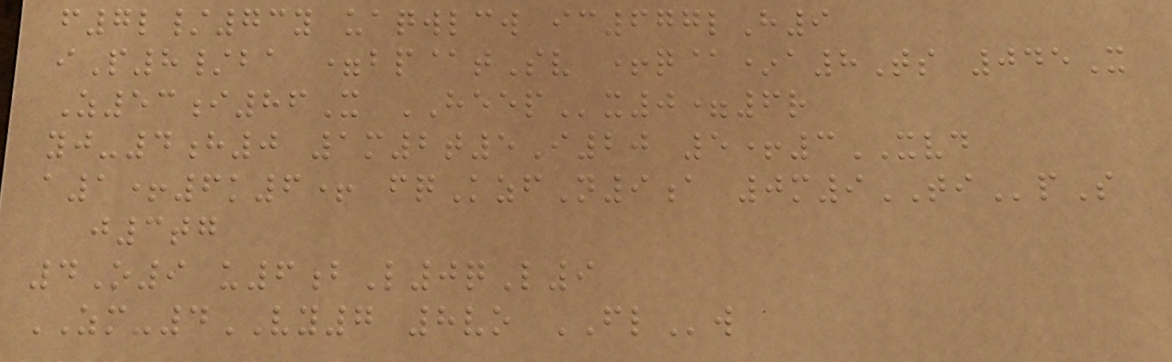f7l/73y uaqwlcw ic677lH9
iP8/ba =bp@tSv +q@*a8Ts 045X
Z53i86X HEEPx0=6r
yj-4h0 1m2t5I20 5+3XVD
a1+6k6+ fqKzfN9a 0m9TIpS
j3tg
4O9 u6bL0qL9
ZM-4VY7 8vo FLw
